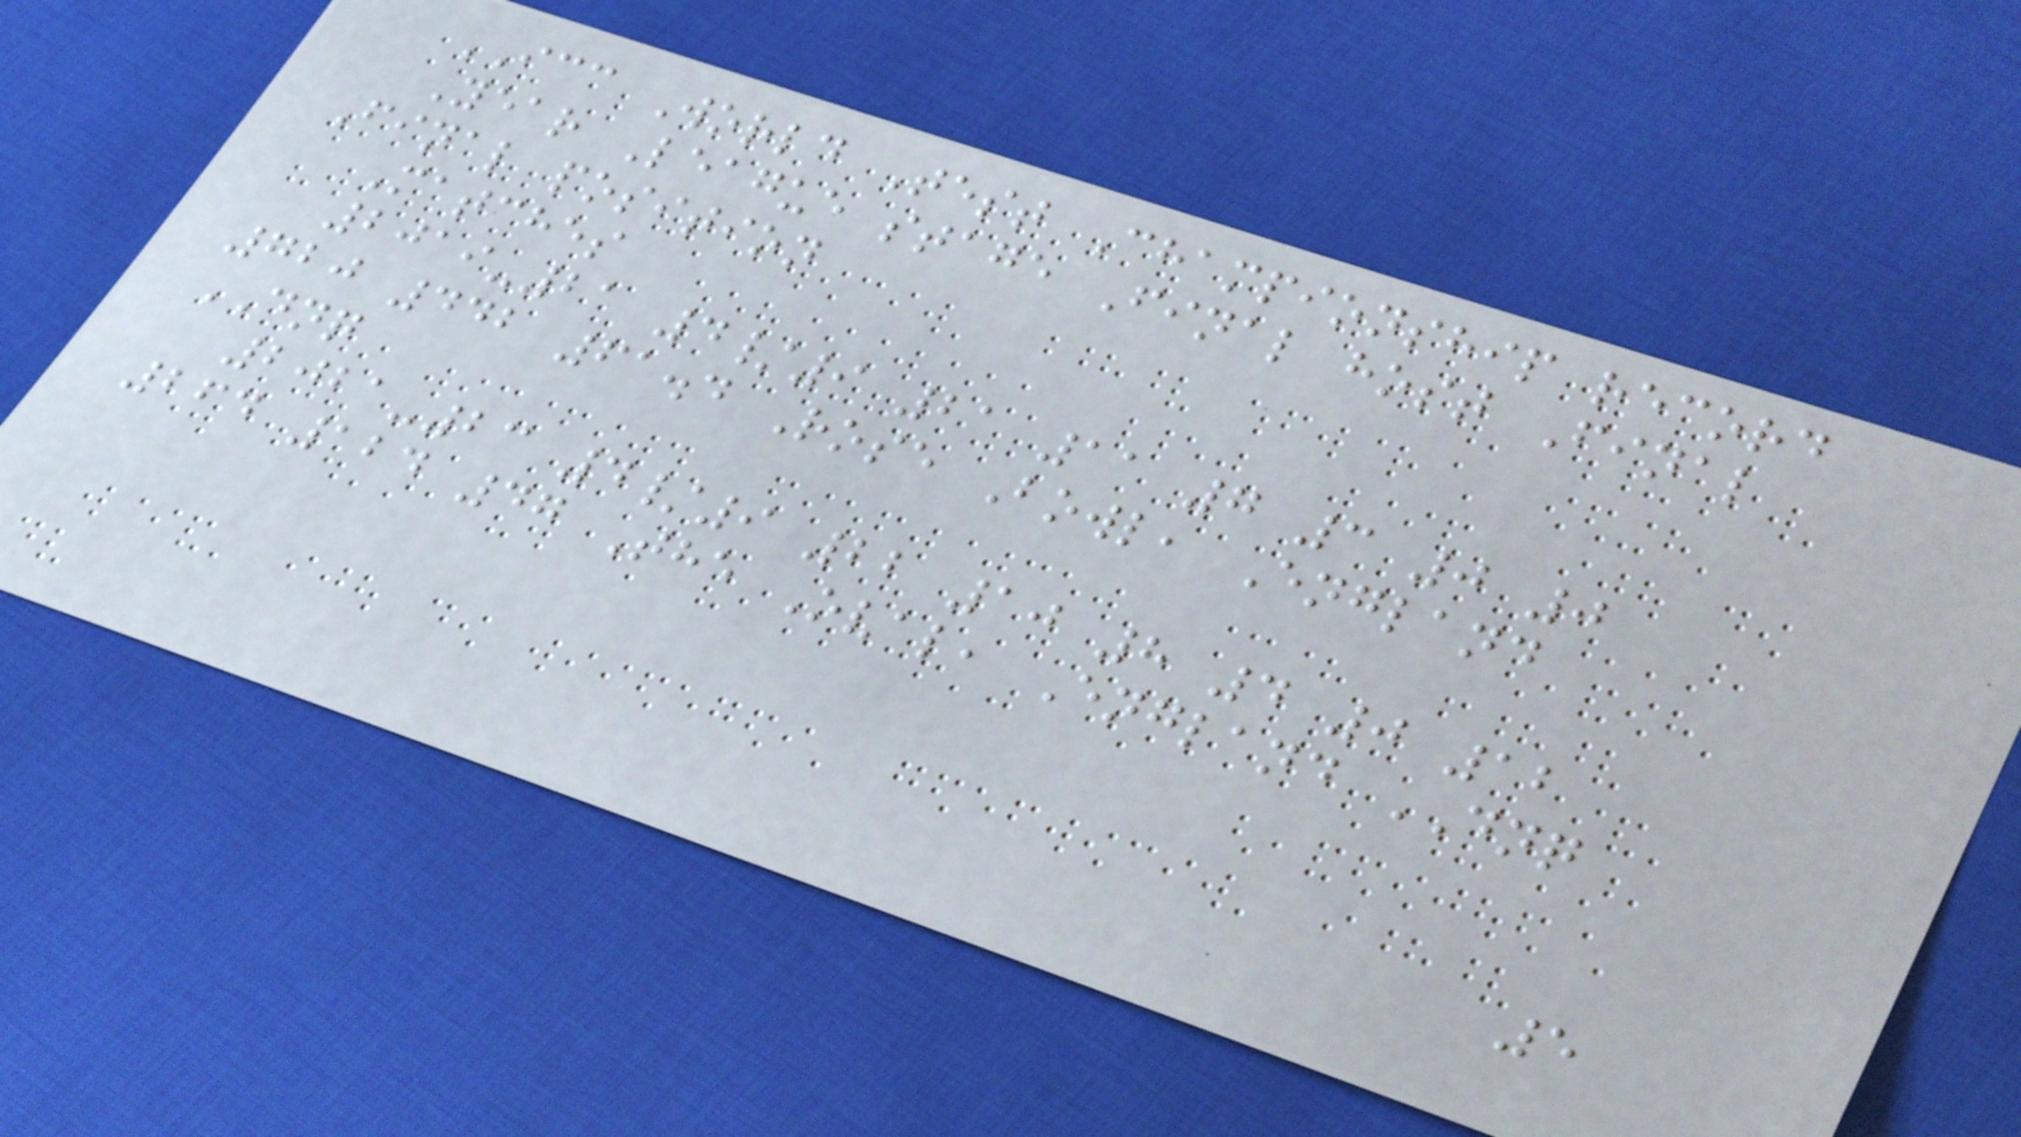ICC World Test Championship record
Year League stage Final host Final
Final position
Matches
2019-21 4/9 21 11 7 3 0 0
720 442 61.4 Rose Bowl, England
DNQ
2021-23 4/9 22 10 8 4 0 12
264 124 47 The Oval, England DNQ
5
